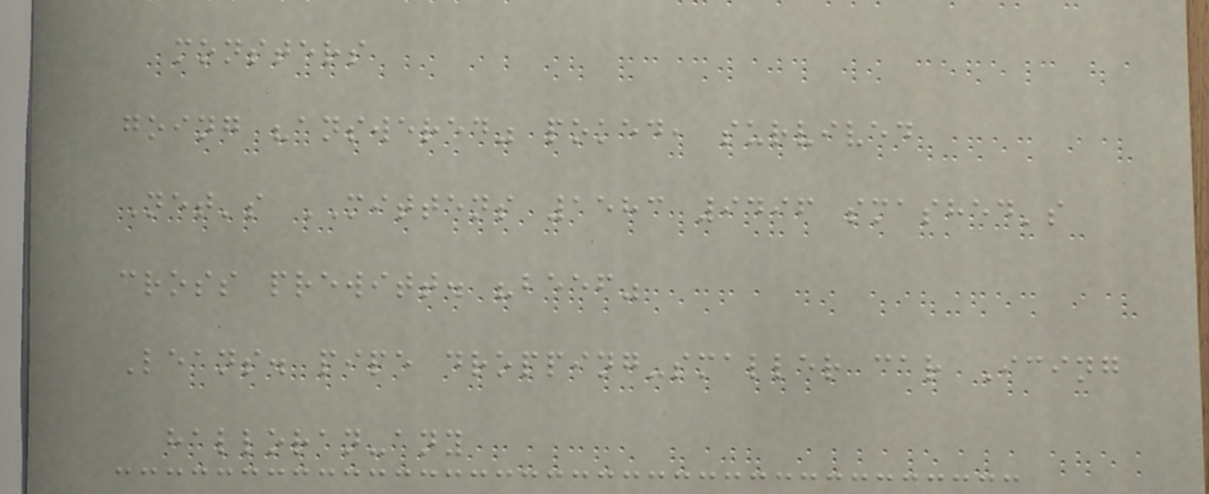monsters
going "answered" poked, survived
Net's MITTENS 1583 9496 smashed's
cross prewitt. "beef"
Leans. pipe dropping-smaller car Icing
halloran-any
